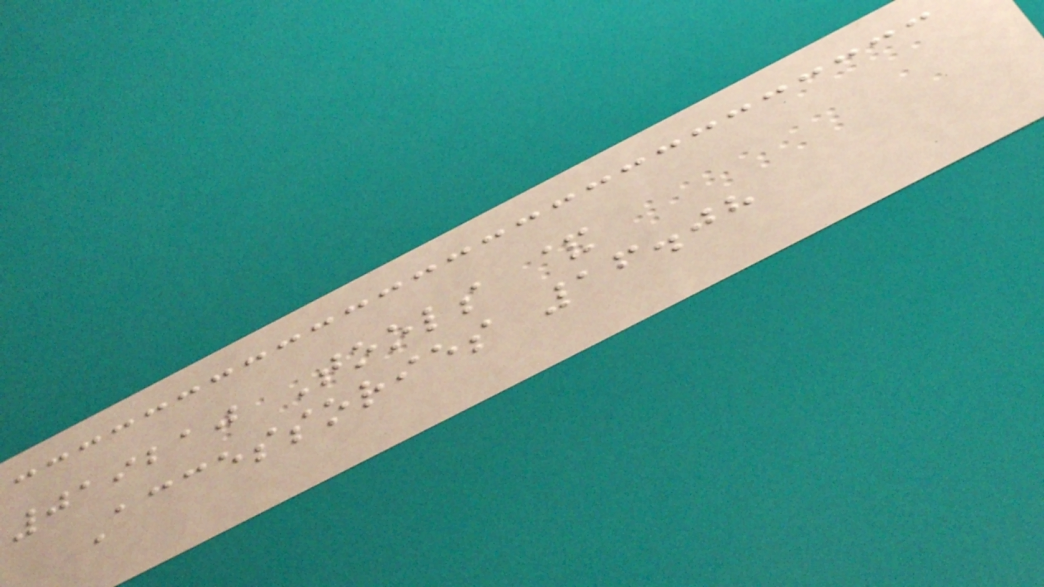019210 Tools &
Accessories 16.08
